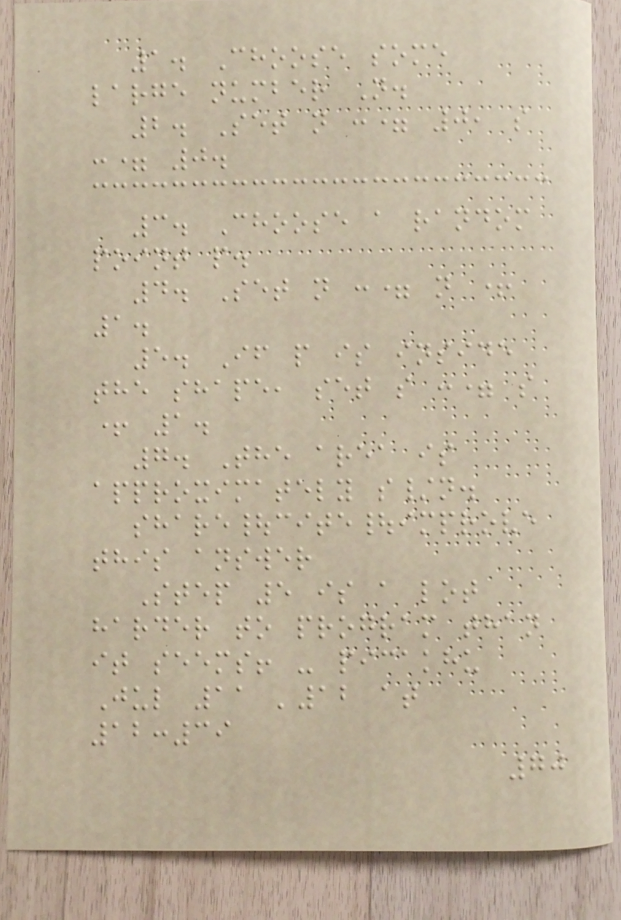1. Choose some
large number N.
2. Set n := 0, s
:= 0.
3. Choose a random
point p.
4. Set n := n +
1.
5. If p is inside
the shape, set s := s
+ 1.
7. The area is
approximately s/n.
share|cite|improve
this answer
Step 5 is a lot
harder to program than
it seems! - picakhu
Jul 11 '12 at
12:39
70
